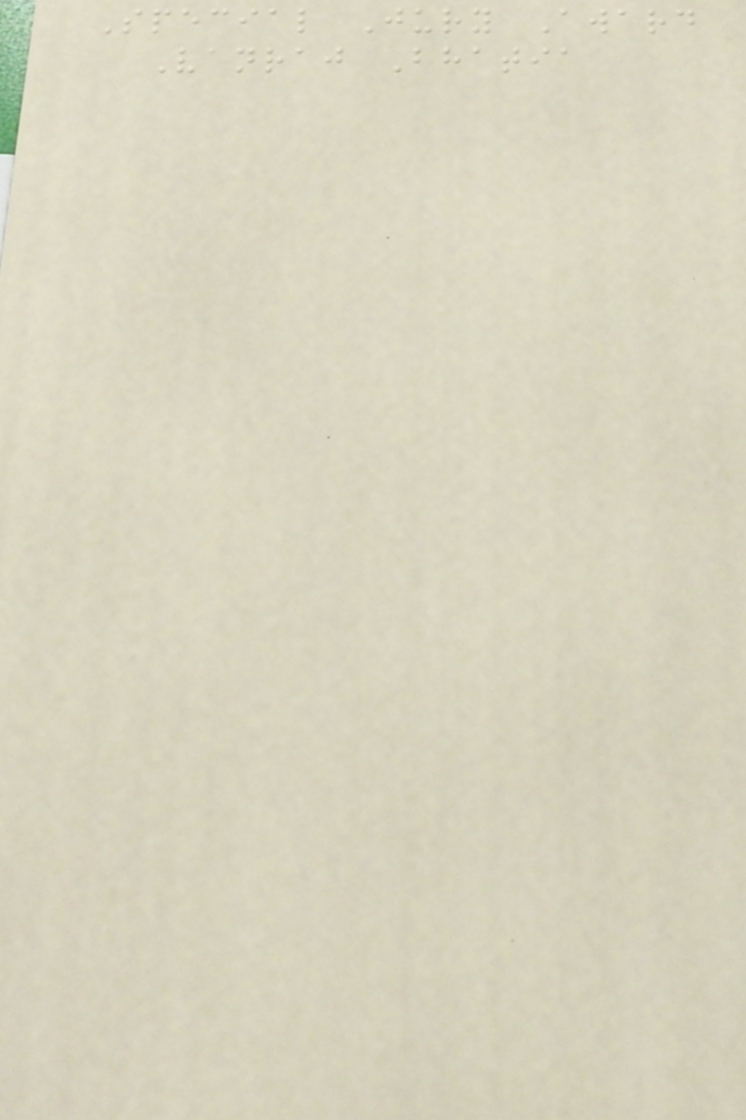Special Jury Award
Vanraj Bhatia
